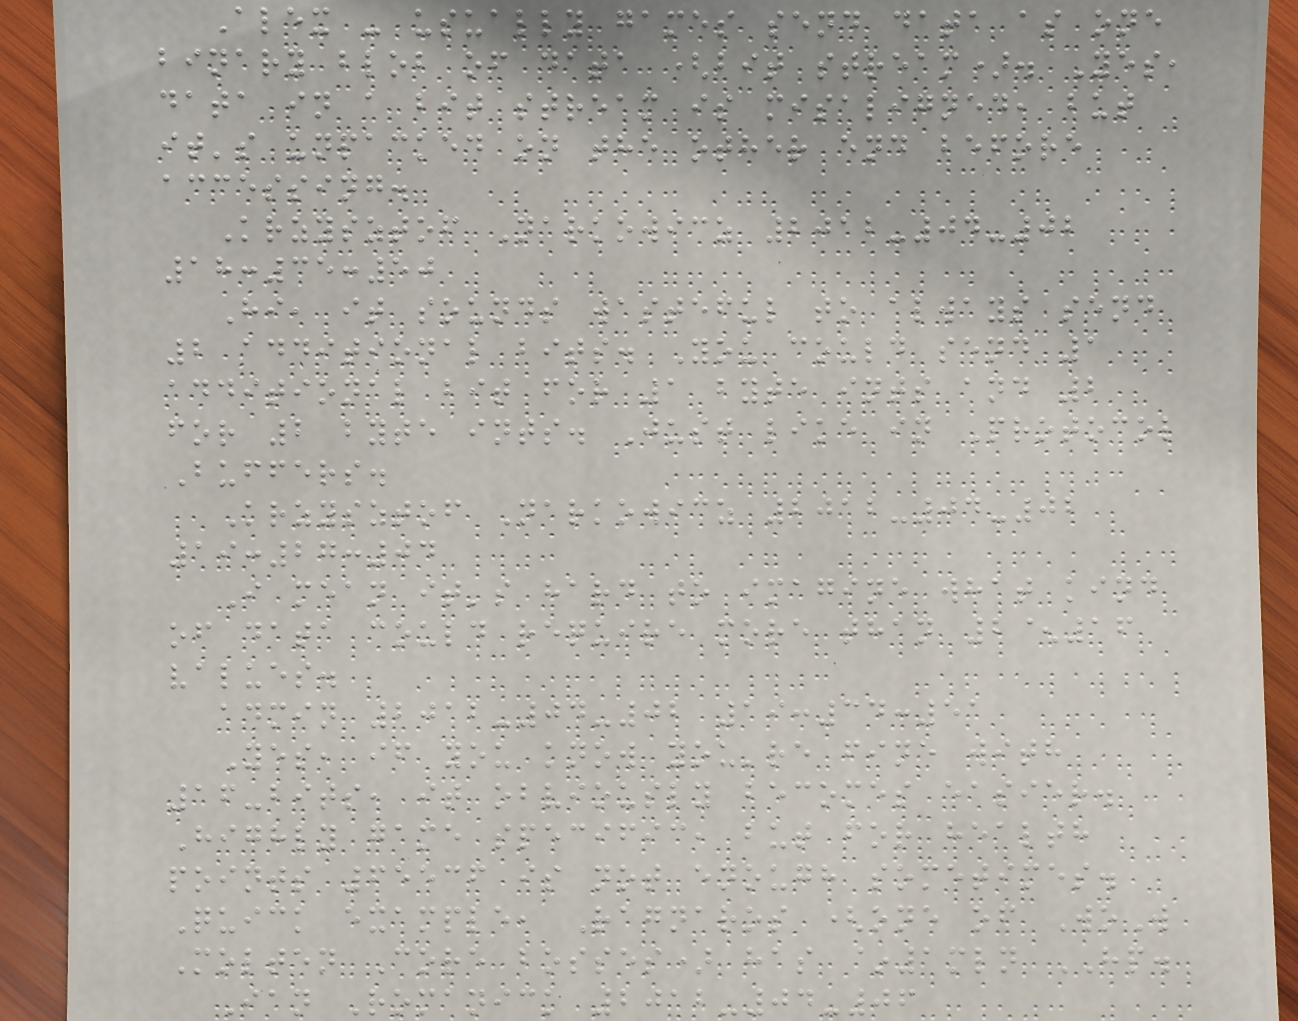Alex - usually games send data as one
binary blob of data (bit stream). Yes,
data in a bit stream is misaligned, but
it's unpacked on the other end before
accessing.
Krzysztof Narkowicz 2012-04-02
18:35:50
Hi, it sounds wasteful to always send
2 additional bits. You could send 1
additional bit for 1 byte ints and 2
for 2 byte ints. Just like in Protocol
Buffers.
Krzysztof Narkowicz 2012-04-02
19:27:04
I mean it's hard to imagine what kind
of data could require more than 2^16
values.
admin 2012-04-02 19:34:51
Yes, if you know you're fine with
16-bits, it obviously becomes easier.
Highly game specific, but for health
points 65536 is not enough sometimes.
Quick example, Ragnaros (one of WoW
Molten Core bosses) has ~1mln HP.
Ian Romanick 2012-04-06
